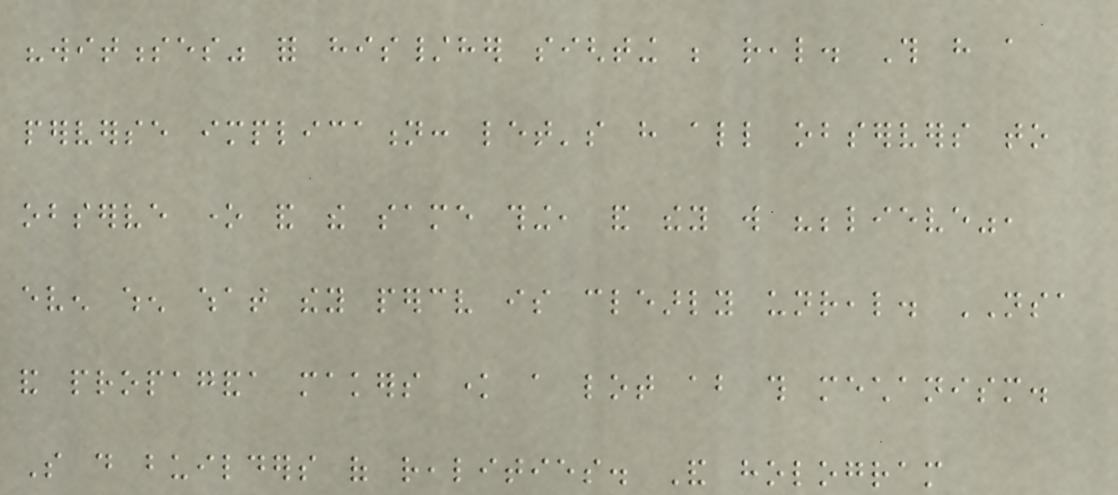"witnesses" for his/her sighting be real. This have a
perverse implication: let's have all observers to
observe one and the same thing, and they will "believe",
even when what they perceive is clearly unreal. NSA
and propaganda makers know a lot about this mechanism.
So do builders of realities. And hologram
